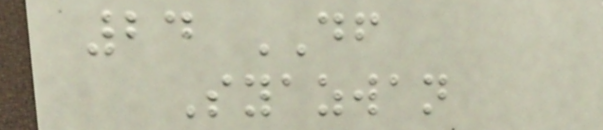24 DF
Syazwan
